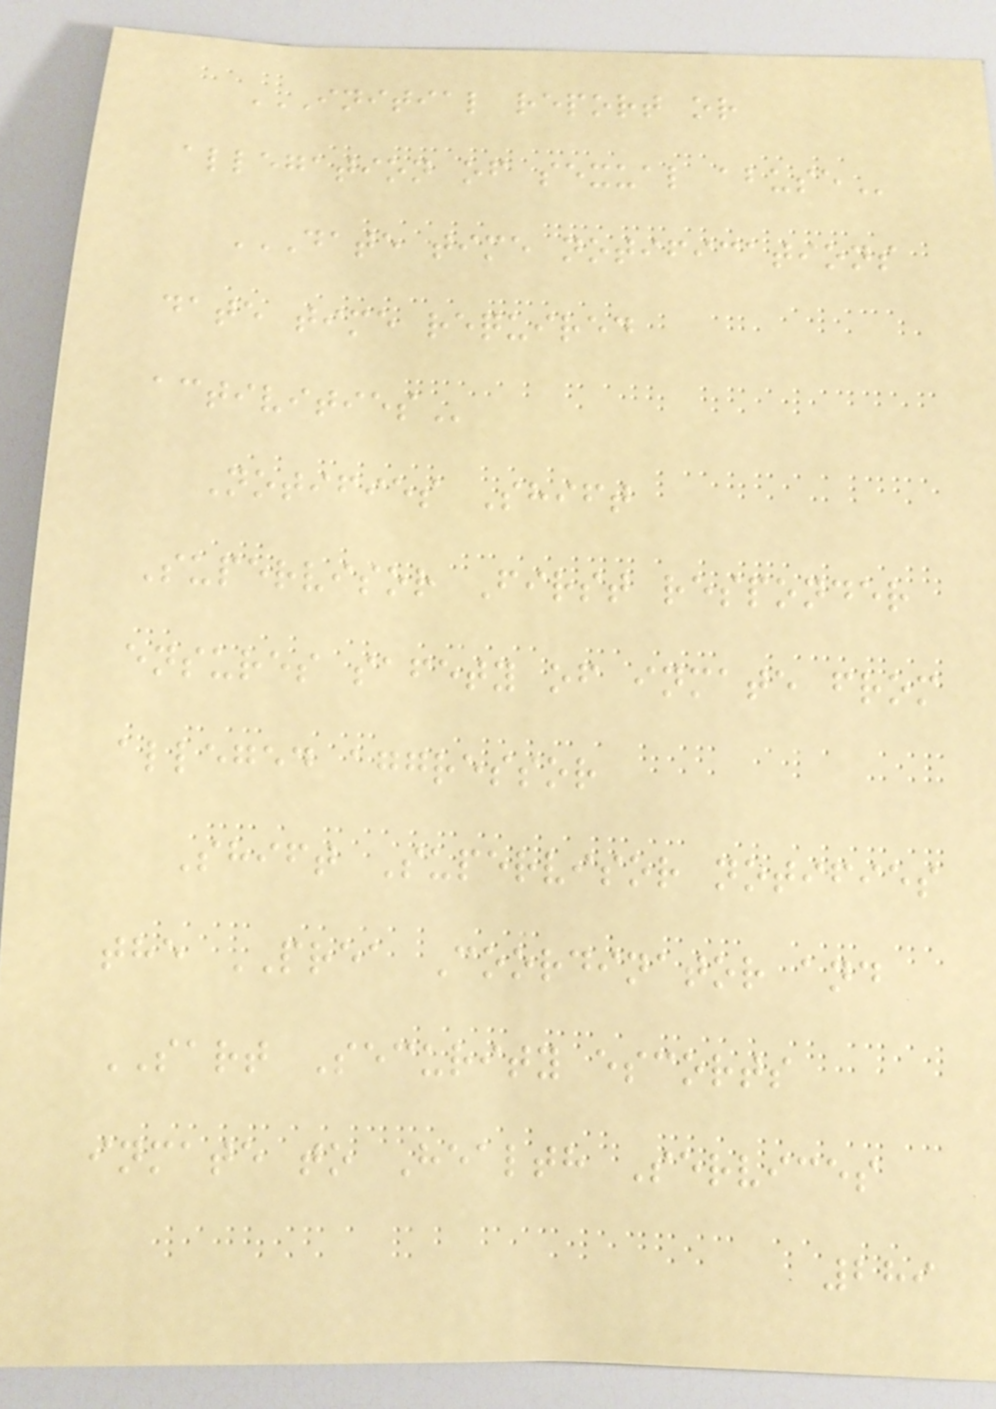INITIAL REPORT OR
ALLEGATION OF SEXUAL ABUSE
DATE TIME NOTIFICATIONS
DATE TIME REQUIRED
ACTIVITIES
Notifies Shift
Supervisor First responder
ensures safety of inmate from
alleged aggressor
Shift Supervisor notifies
the PREA Coordinator and
SART Security escorts
inmate to Health Services
289
